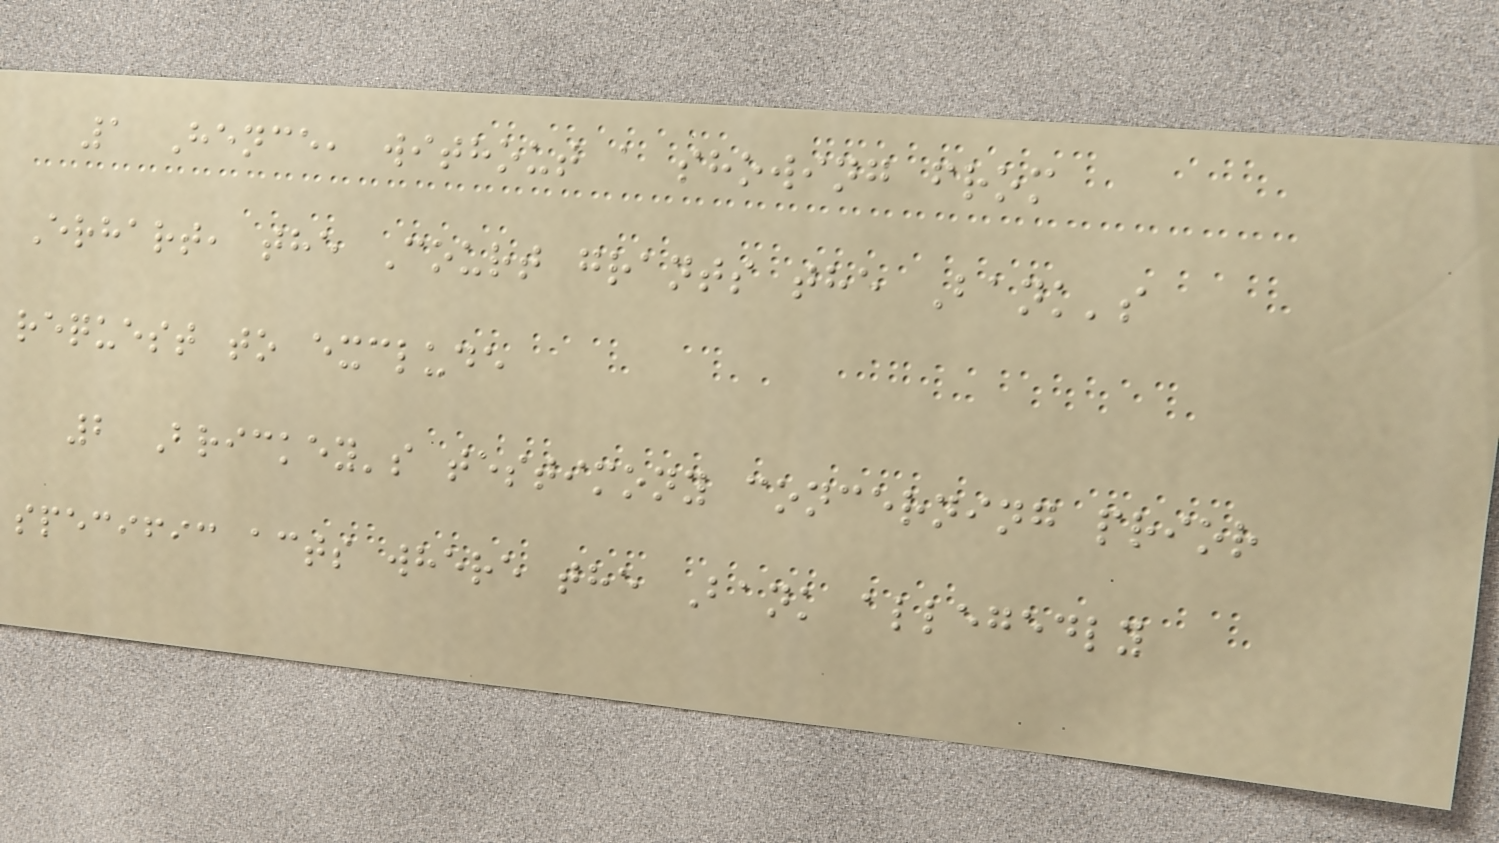1 Hence, without a showing from
Erhart, the Court grants the Bank's
request to exclude
2 Brickey's testimony concerning prior
specific acts where the Bank allegedly
